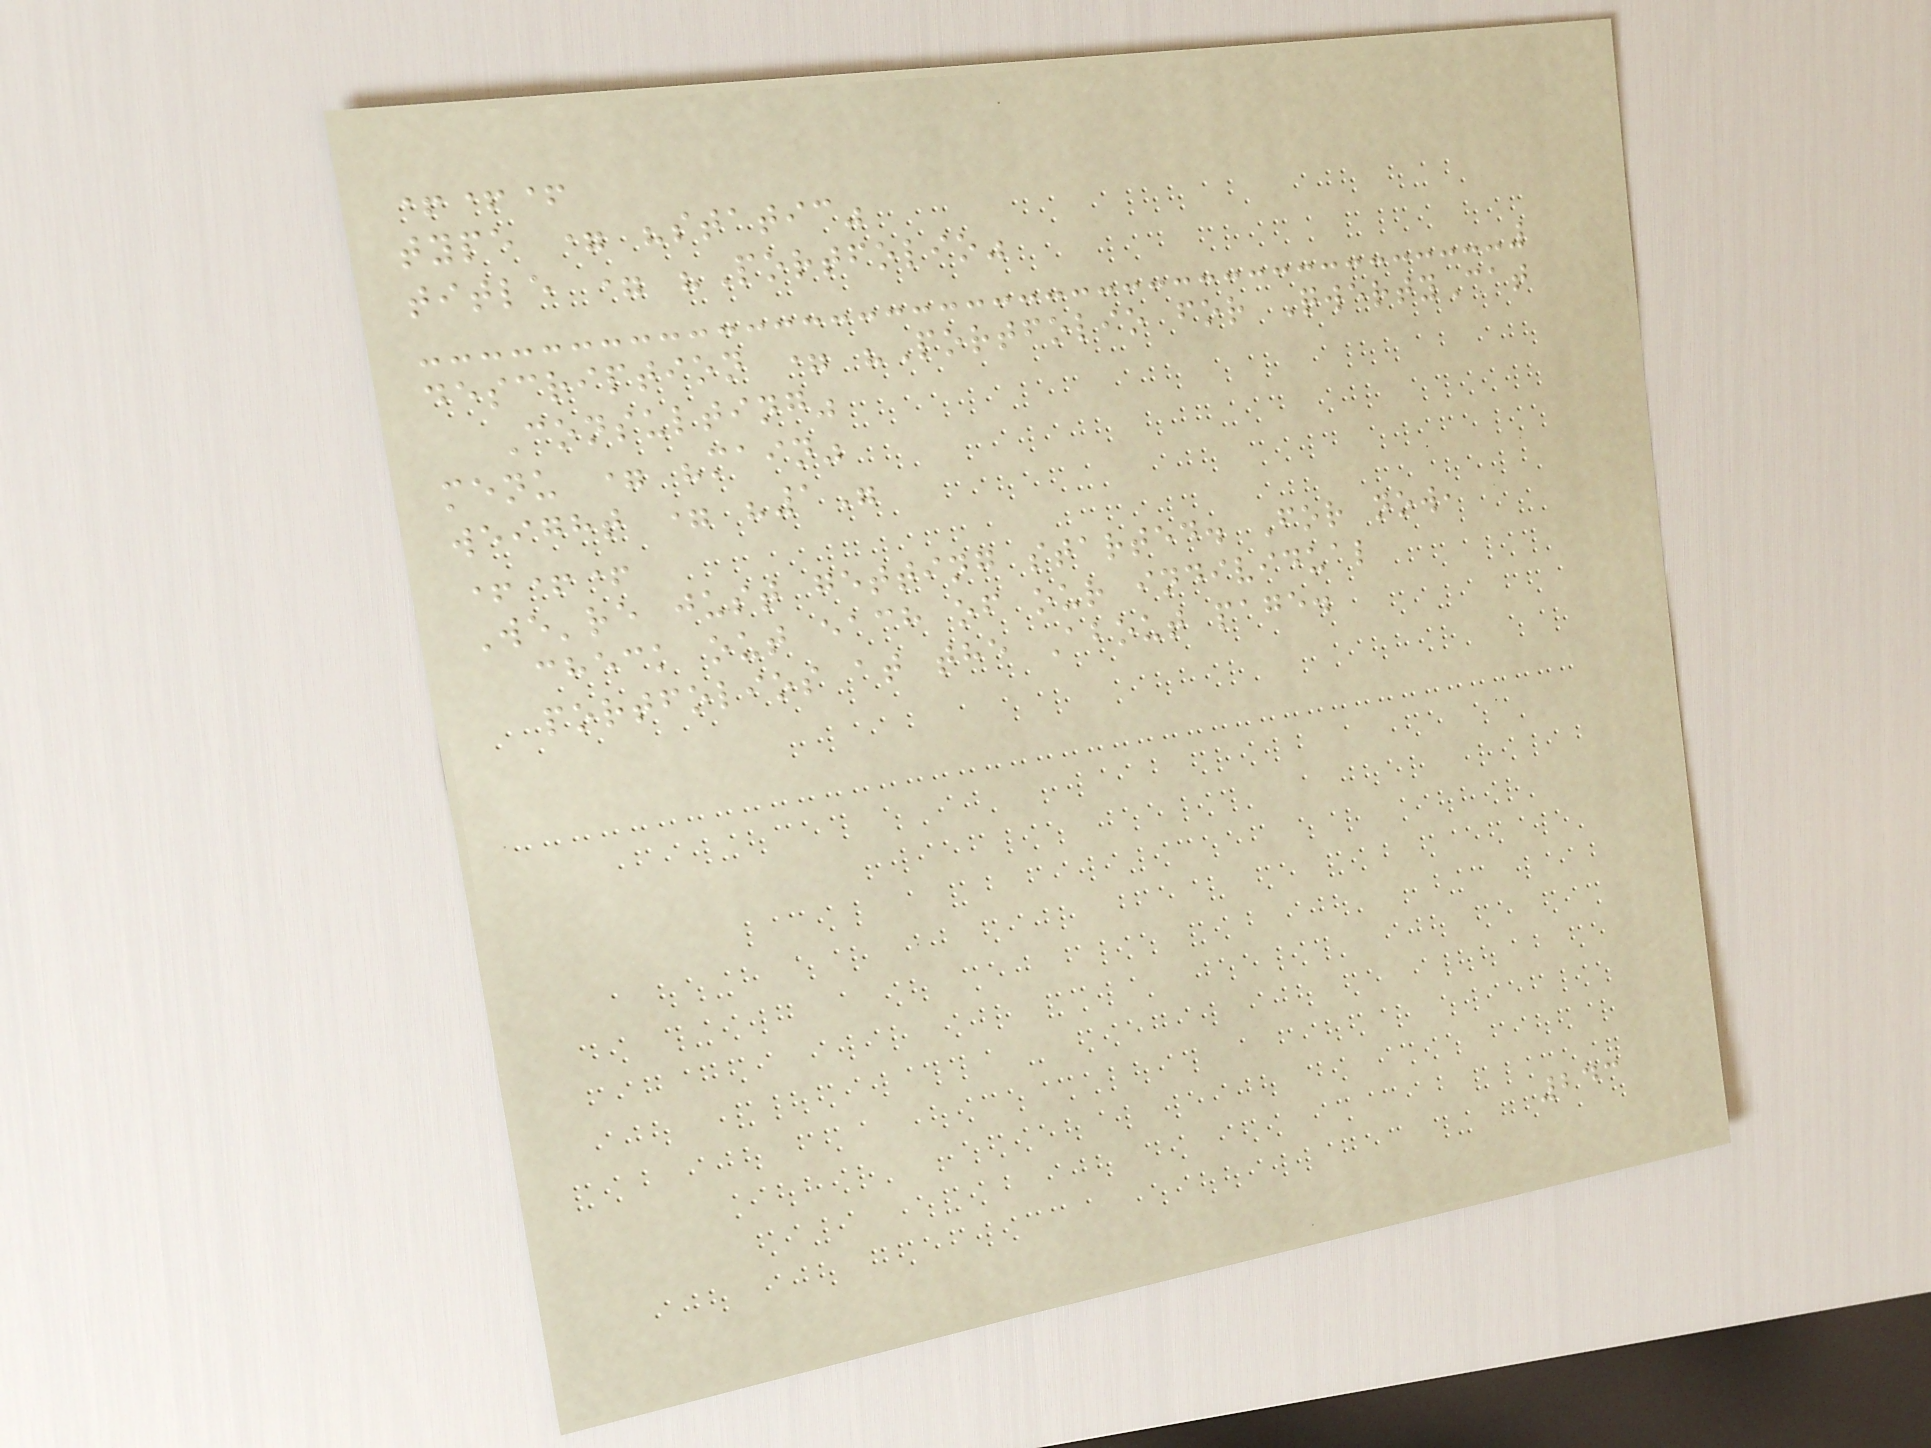+++
type = "static"
title = "Portfolio"
description = "Portfolio for QwertyCat
Consulting"
menu = "main"
weight = "1"
+++
We're just getting started. For now,
check out each of our individual
portfolios at the About page.
243
